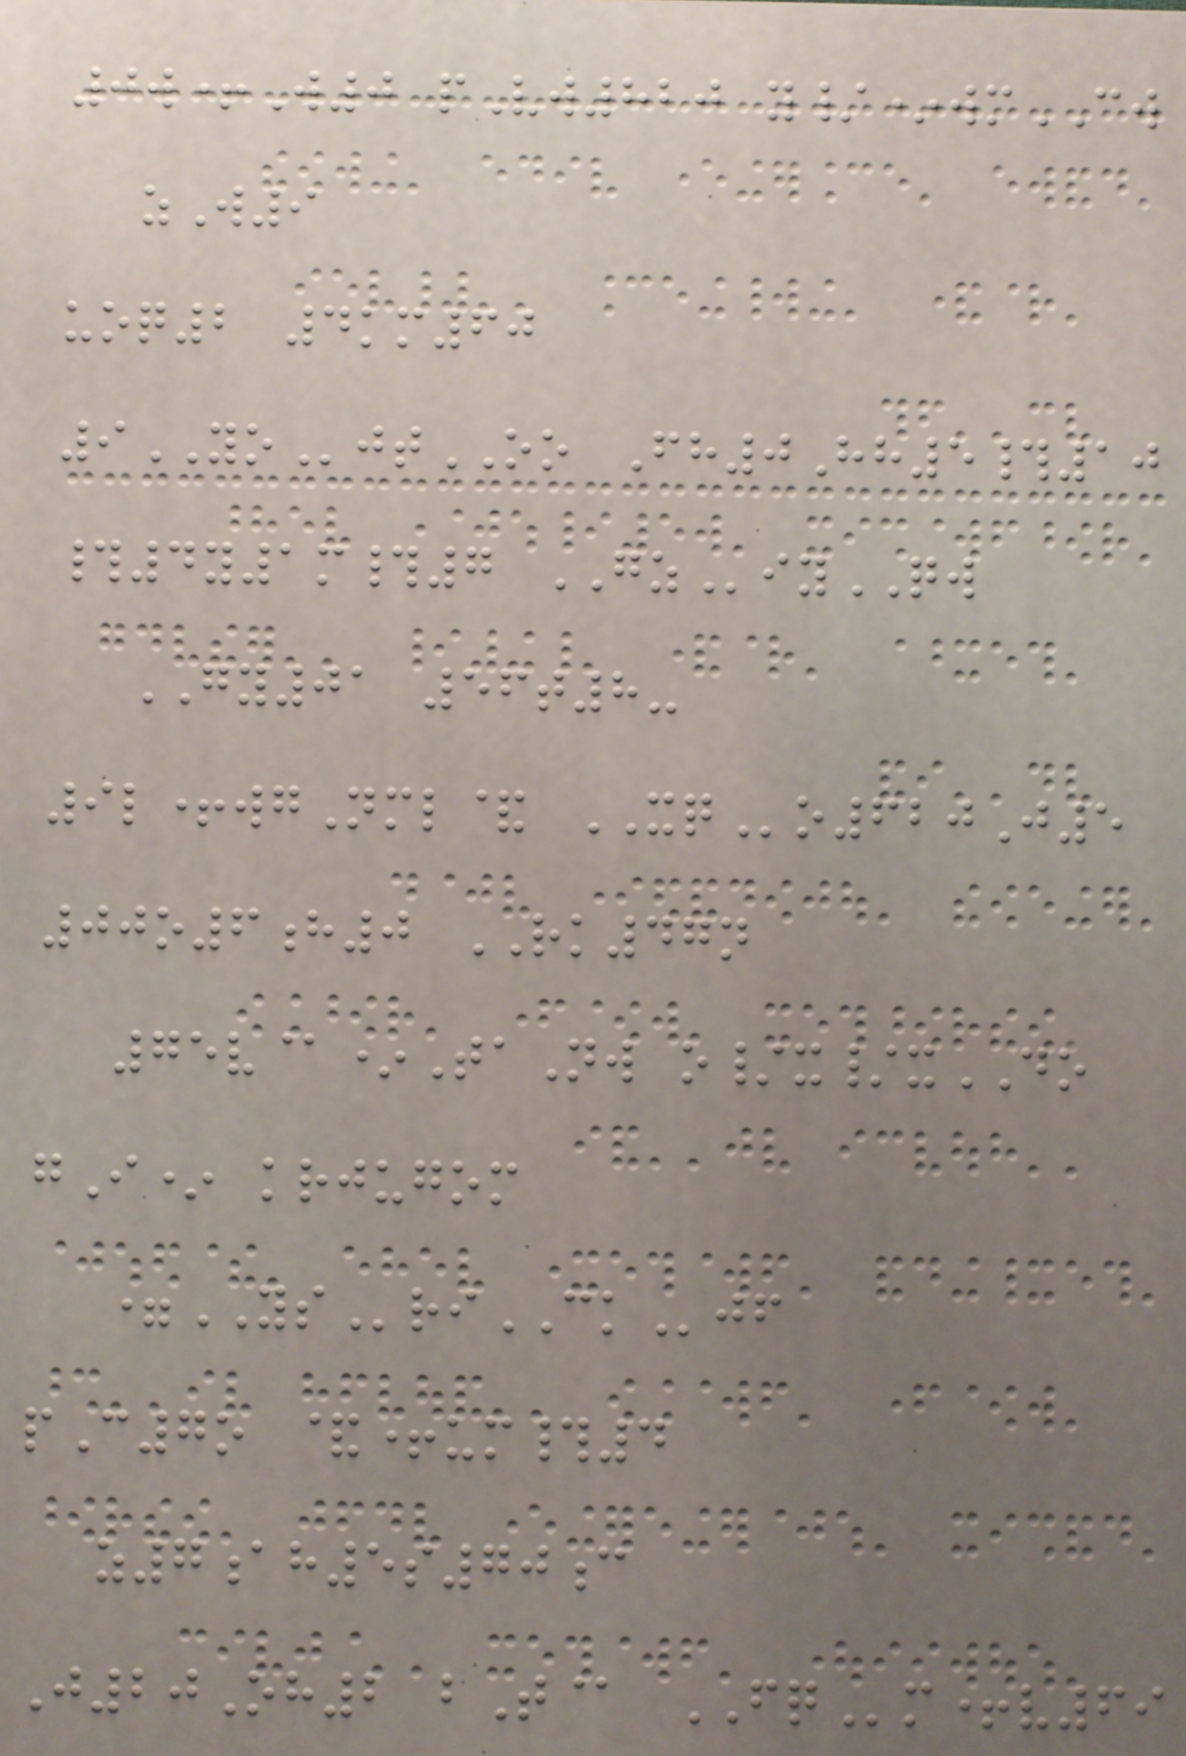0w+W0 pVw820 y/*wmCW
zW9
uoq2 4km60
9YOjtOO Fh0Hh5#10
#4y1m#7 GZiyQW
GY01 56t8-
9l+wgNml& XQo620J5
00o6h0 RK47n
75v@*TaNw o/x/xDO
gI* krjugom
=YSriCKjf
pC7o &+um#4
z7ah5s70c
J20Oh2 bT@ FQm+v69
